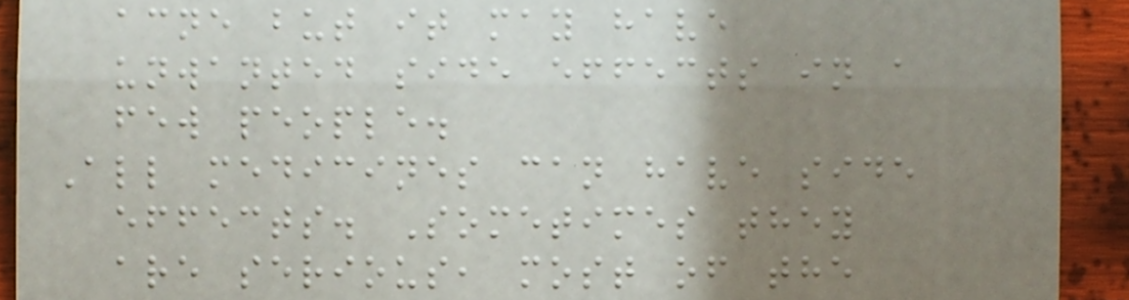acne but it may have
unwanted side effects in a
few people.
All medicines can have side
effects. Sometimes they
are serious, most of the
